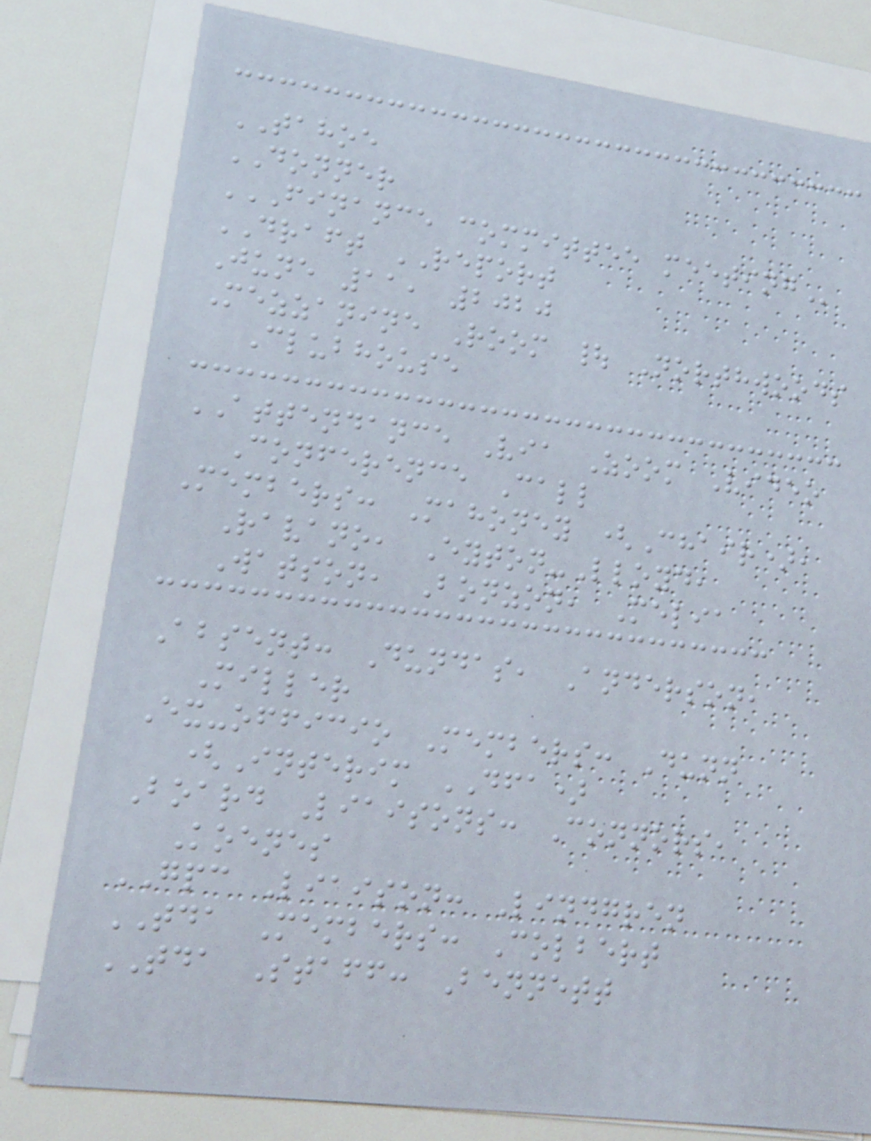TAHOE
DONNER
FINANCE COMMITTEE MEETING
DRAFT REPORT
June 11, 2020
Mezzanine Room | Northwoods
Clubhouse
ATTENDANCE Via Zoom Video
Conference Call
Members: Mahoney (Chair),
Ravano, Eyton-Lloyd,
Watson, Bonzon, Melia
Absent: Dundas, Anderson,
Miller
Ex-officio Members: Dunn
(Interim DFA)
Board Liaisons: Connors,
Koenes
GPC Liaison: Lindgren
TDA Members: Colbert
TDA Staff: Bennett
